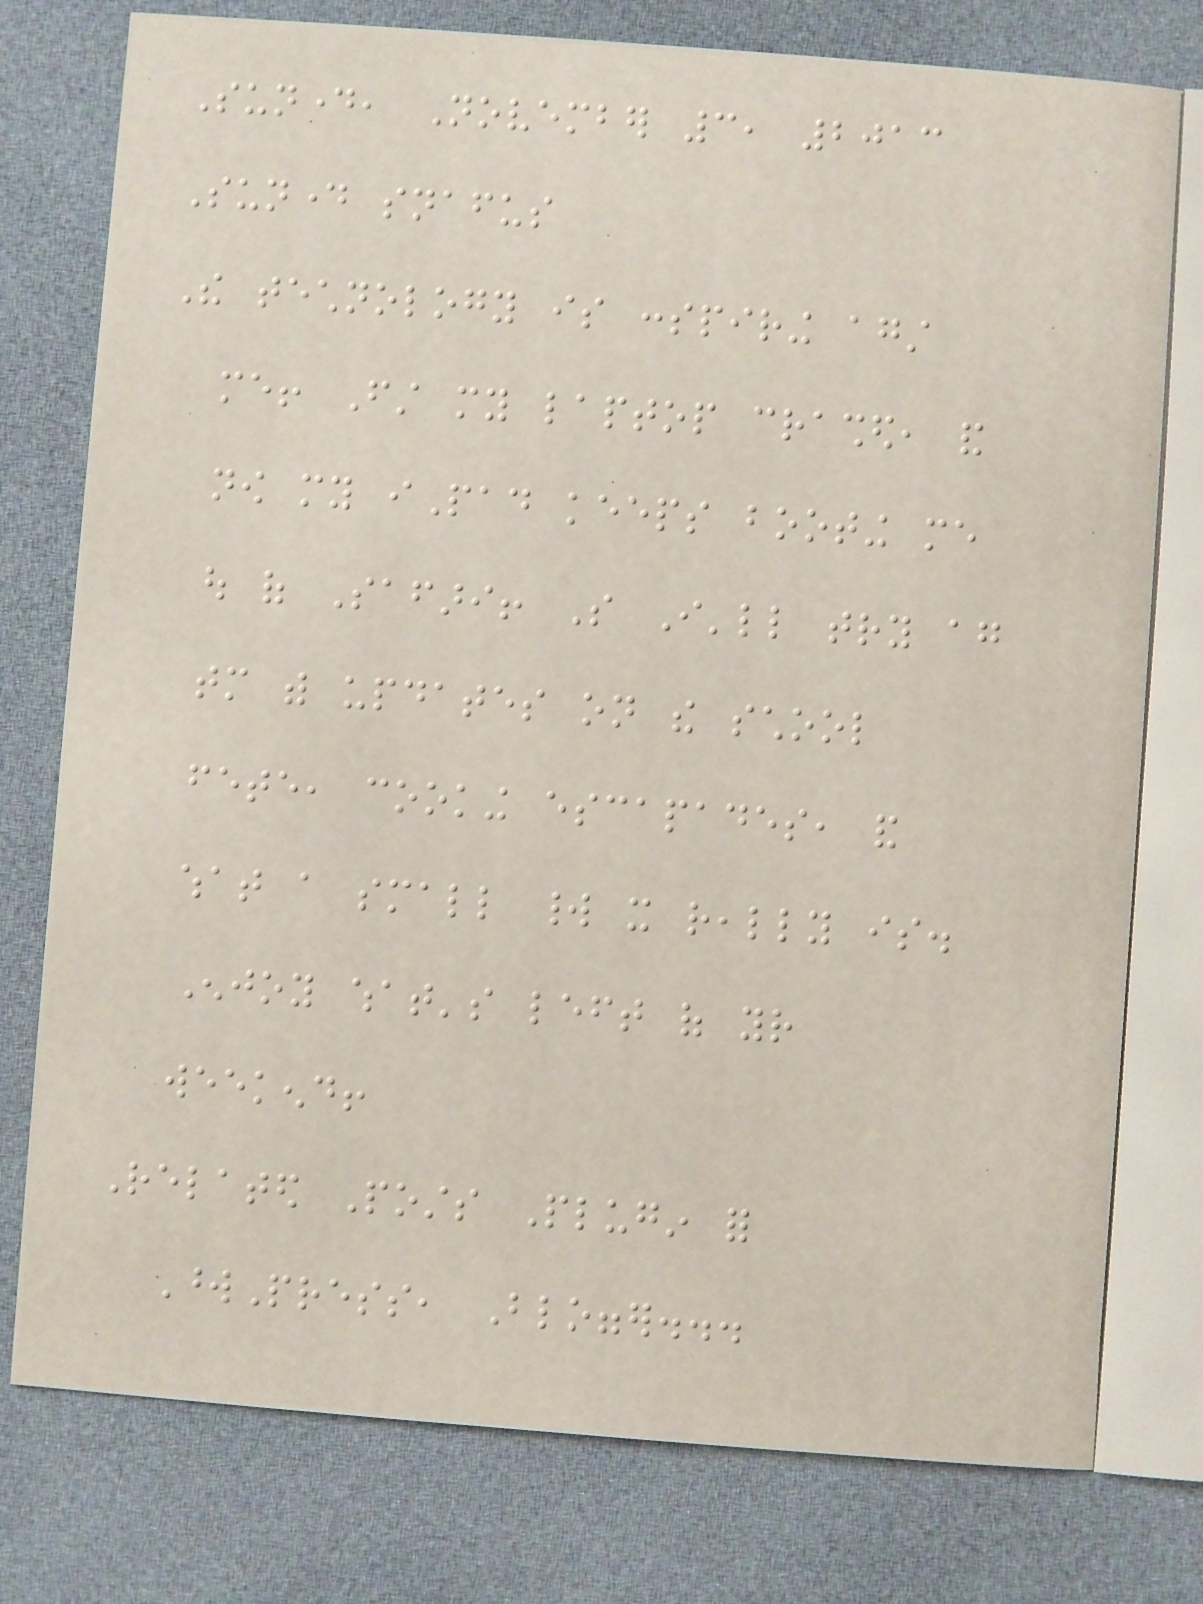Sunday, November 3, 2013
Sunday snafus
The technology is conspiring against
me! First my laptop crashed, and
now my iPad keeps booting me
out of Safari! So I'll try again
tomorrow with updates on the school
fete, cooking escapades, and
what a small world it really is.
Enjoy what's left of your
weekend!
Related Posts Plugin for
WordPress, Blogger...
